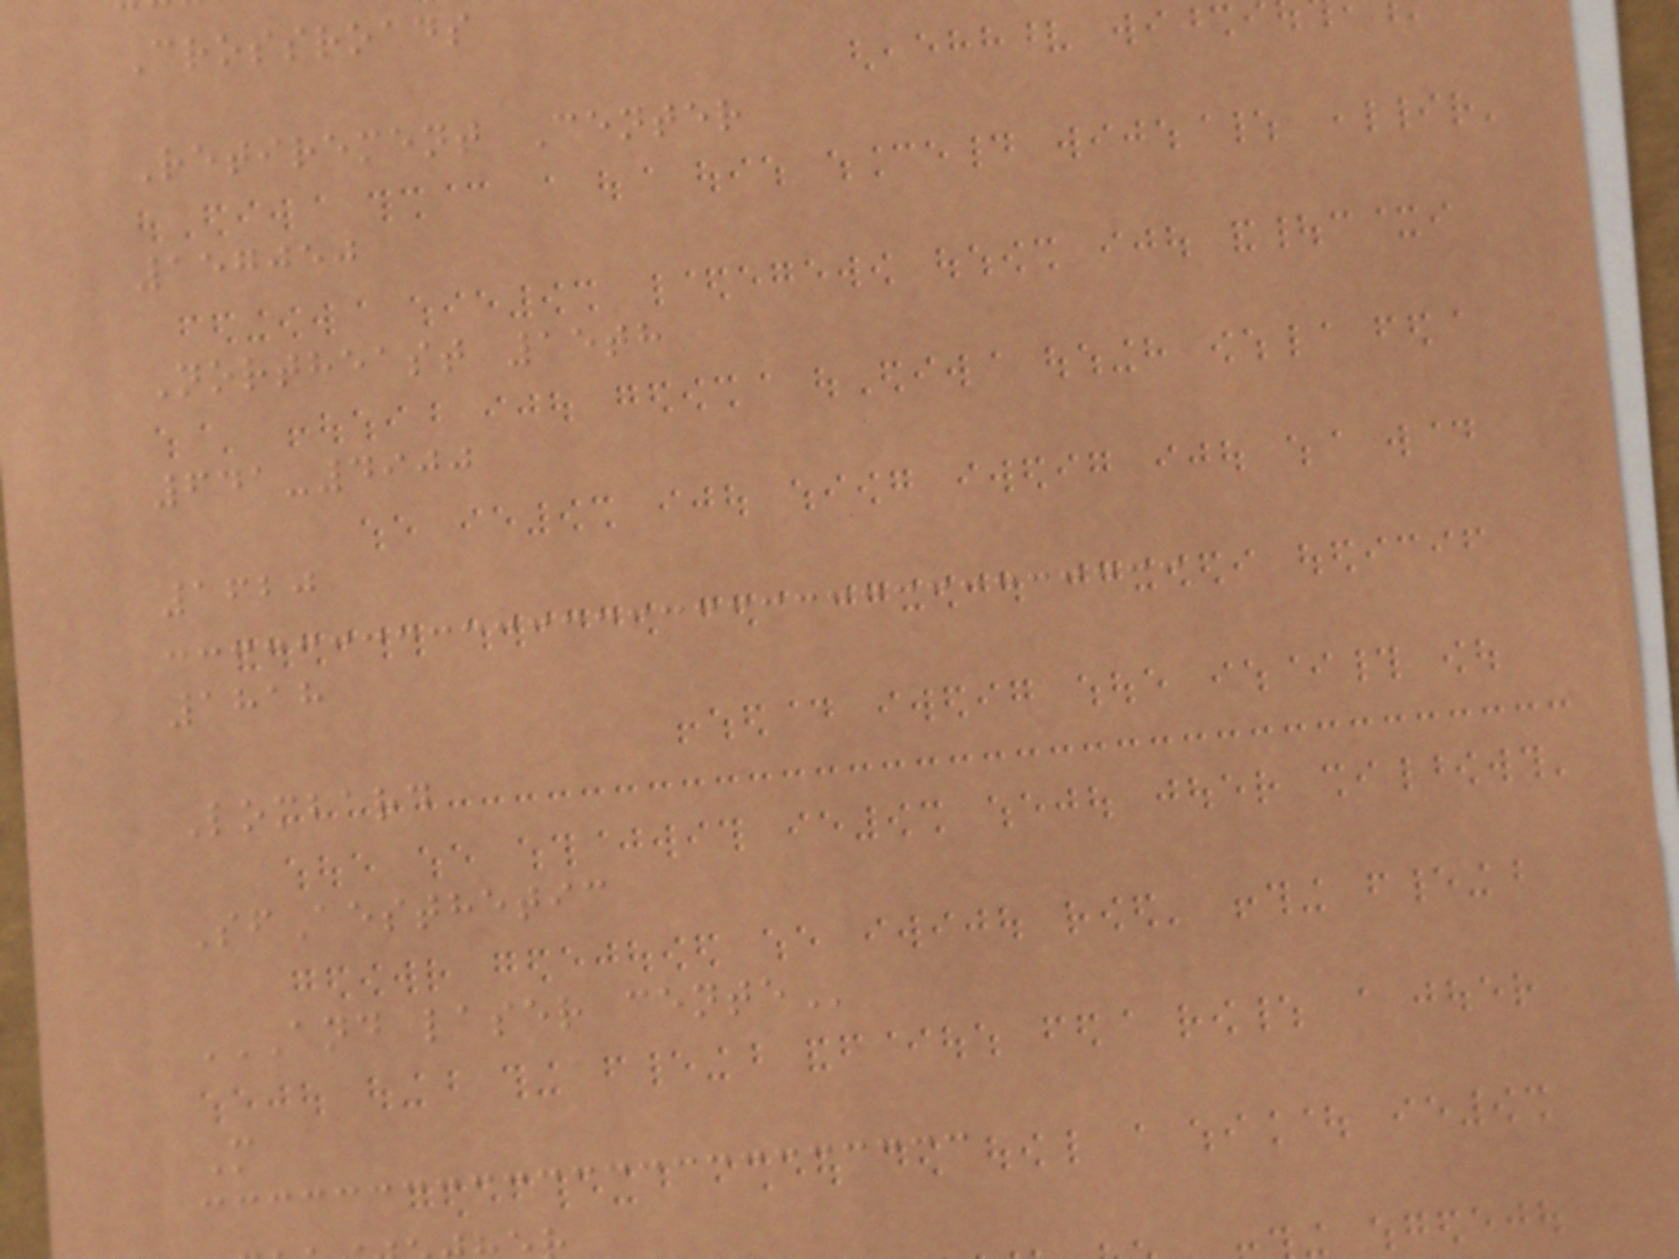Crossroads
Retirement Center
157050
Northeast 15th
641-4900
1620
1818
Lombard
SfAesthetic
AND LASER CENTE
M
